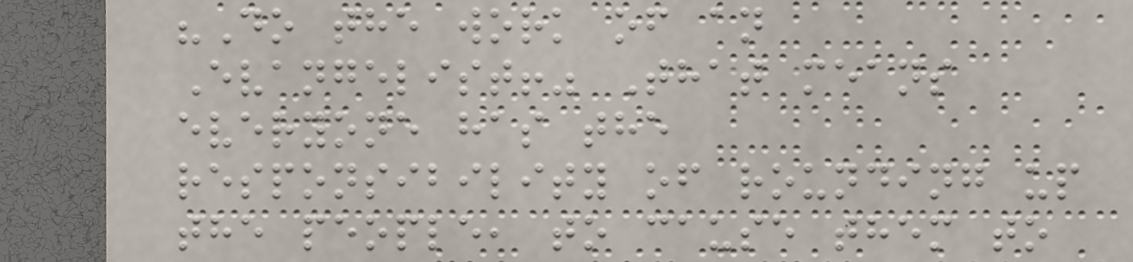"Do the work of an
Evangelist!" That means
everyone has the
responsibility of rounding up
the people, to cause them to
